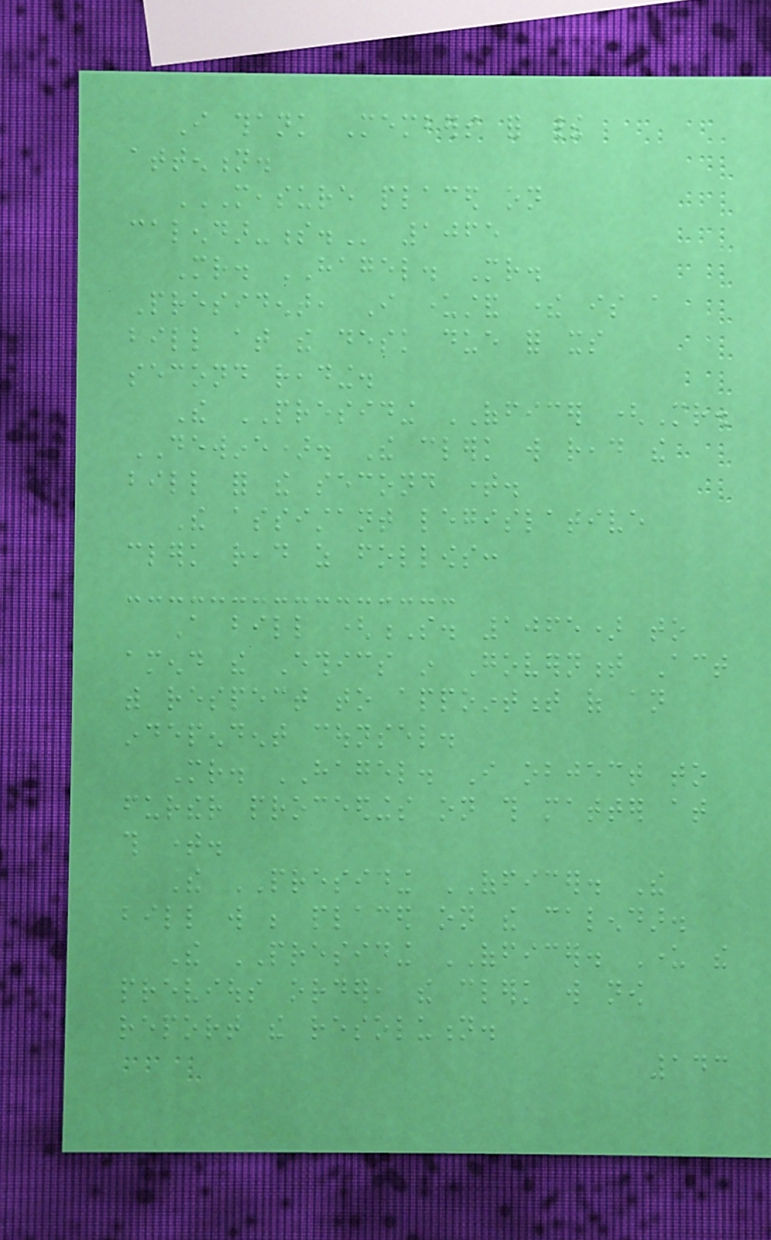I thank Members for their
attention.
MEASURE PLACED ON
CALENDAR-S. 1065
Mr. HAGEL. Mr.
President, I understand there is a
bill at the desk due for its
second reading.
The PRESIDING OFFICER (Mr.
DEWINE). The clerk will read the
bill for the second time.
The assistant legislative
clerk read as follows:
A bill (S. 1065) to
amend the Ethics in Government Act
with respect to appointment of an
independent counsel.
Mr. HAGEL. I object to
further proceedings on this matter at
this time.
The PRESIDING OFFICER. The
bill will be placed on the calendar.
The PRESIDING OFFICER. Under the
previous order, the clerk will now
report the resolution.
143
